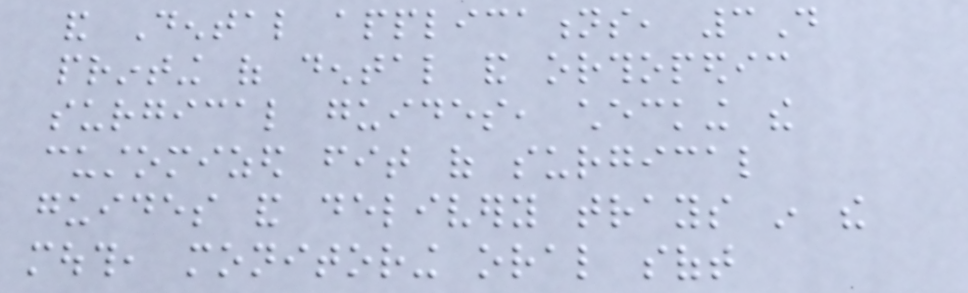and Dental applications, 3D
printing of dental and orthopedic
surgical guides, checking the
customized fit of surgical
guides and delivery trays in the
mouth, monitoring oral soft
